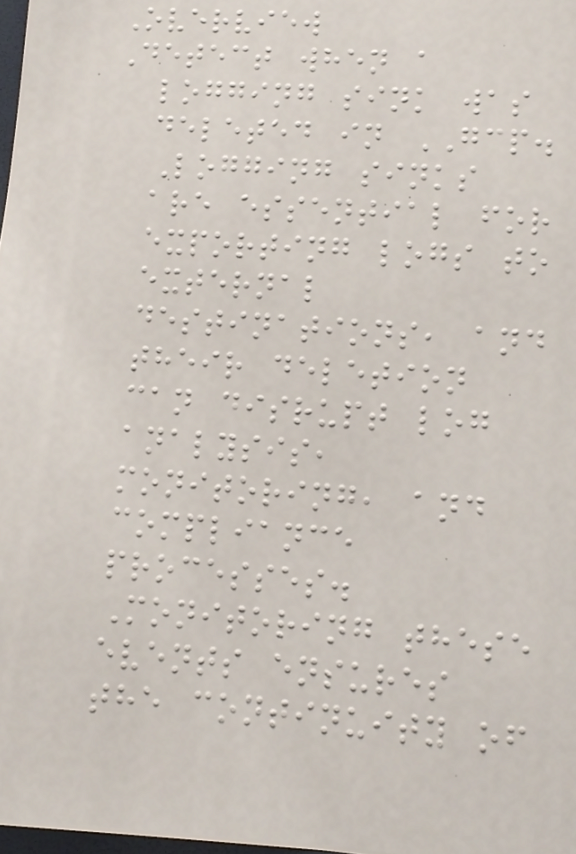Overview
Detect when a
logging sink was
deleted in GCP.
Logging sinks
are essential for
exporting logs to
external
destinations, and
their deletion
can disrupt log
analysis,
monitoring, and
compliance
processes.
Monitoring these
events ensures
the continuity of
